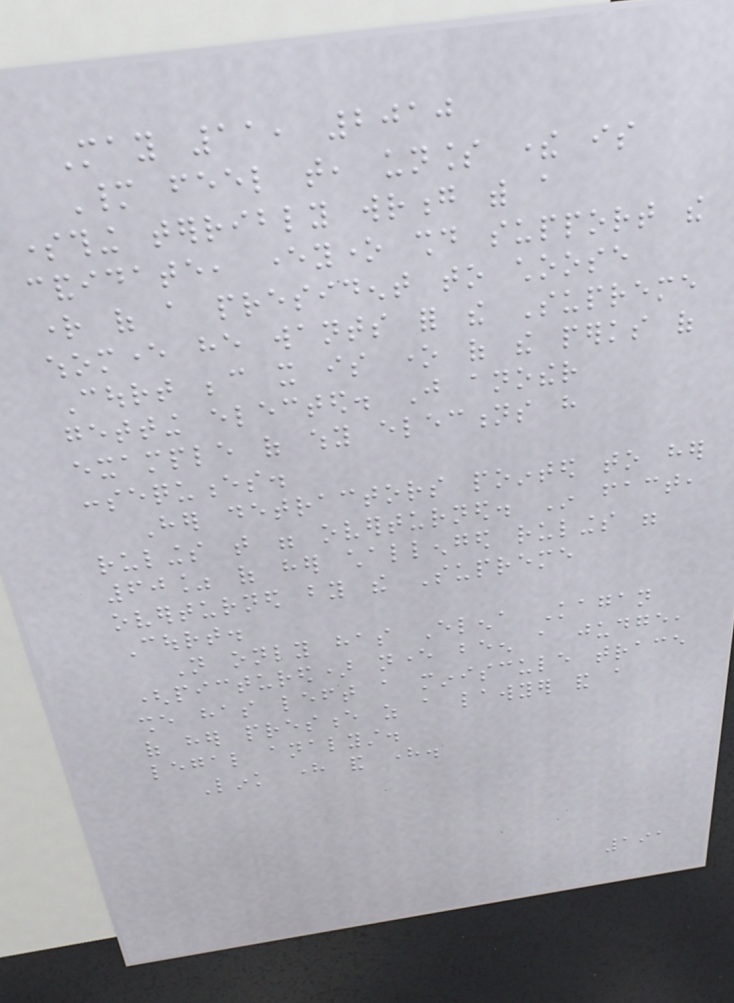May 11, 2010
Many feel that, unless there is
something terribly wrong with a
candidate, everyone should support the
right of a president to choose
whomever he wants for the Supreme
Court because it is one of the perks of
getting elected. Just another
example of why elections have
consequences.
Her detractors pointed to her
rulings that were overturned. In fact,
60% of her challenged rulings were
overturned by the Supreme
Court.
Not only has Elena Kagan
(pictured) never been a judge,
she has left a miniscule trace
of her presence as a lawyer and a
legal analyst.
Link here and here.
191
